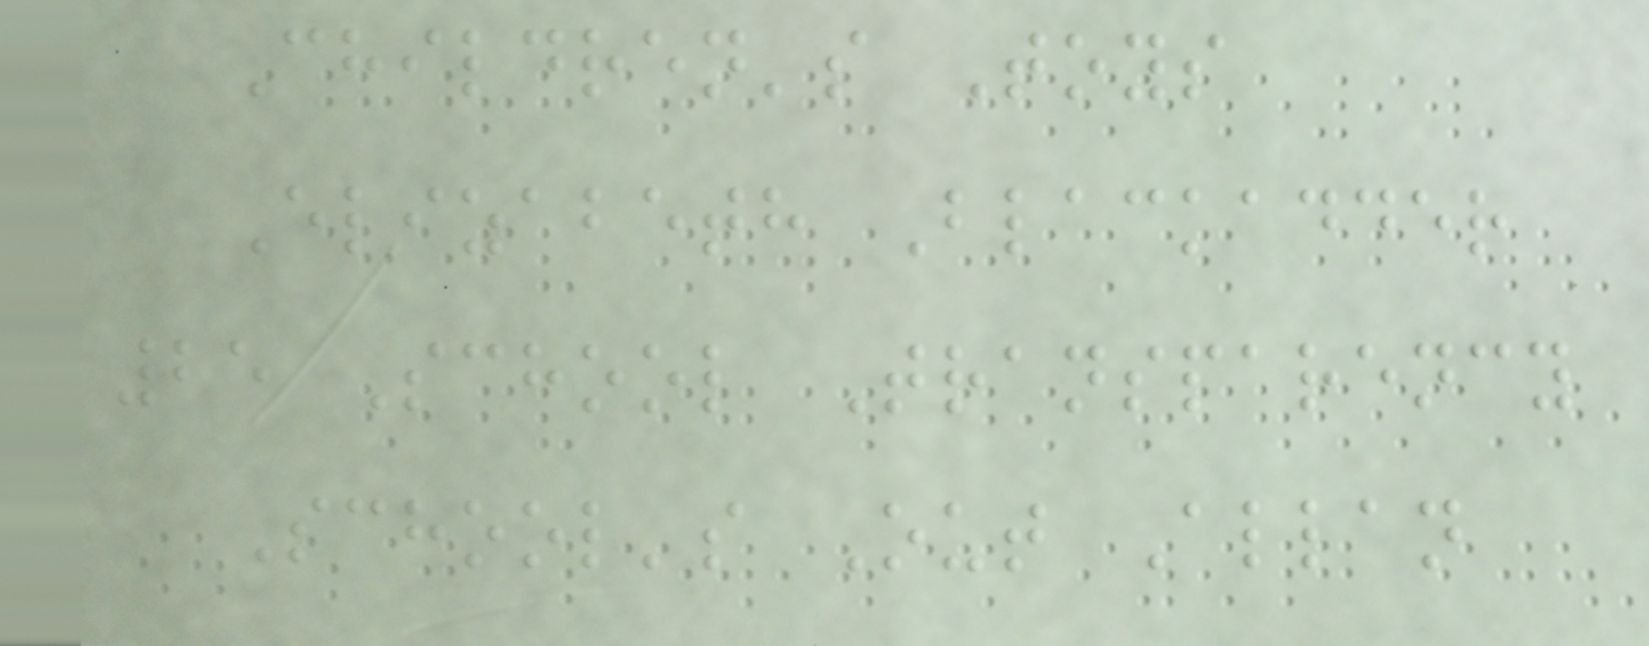Children's Toys
Elizabeth Blackadder
25 School Transparency
School's Out Allan
